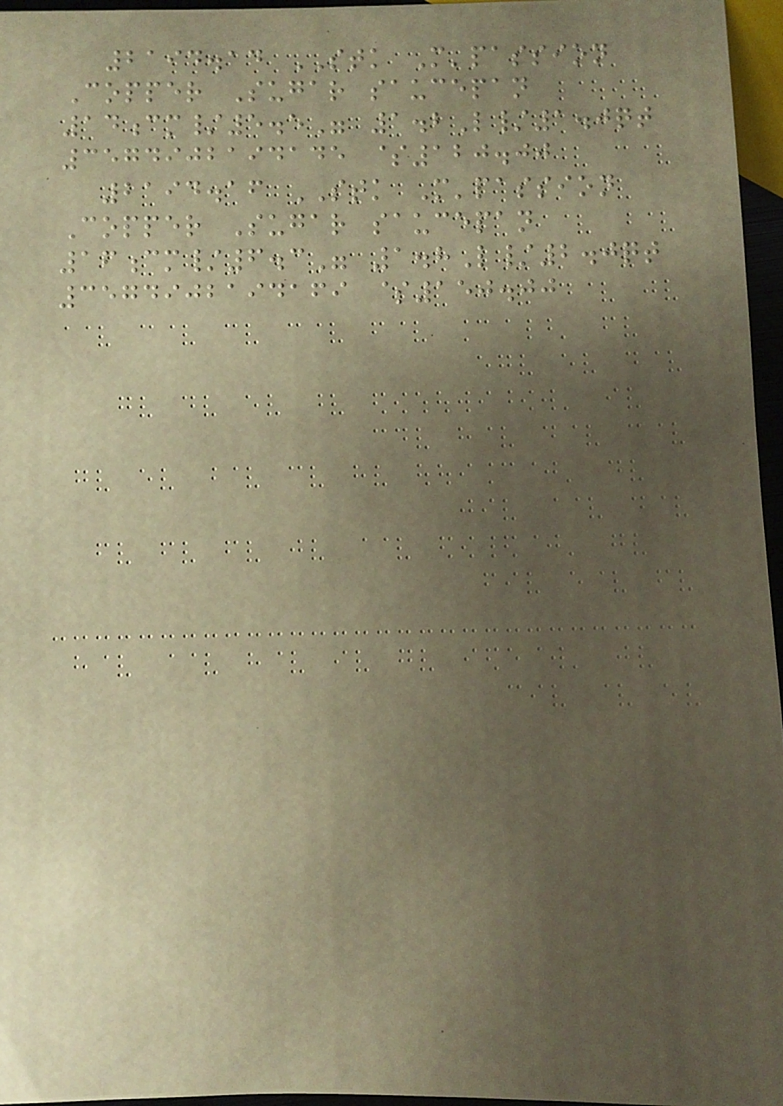2194.14 STK M'passion
Copper Sugar saucepan
14cm/5.5" 1.2L/1.0qt
3574902194145 $120.00
2194.16 STK M'passion
Copper Sugar saucepan
16cm/6.3" 1.8L/2.0qt
3574902194169 $150.00
